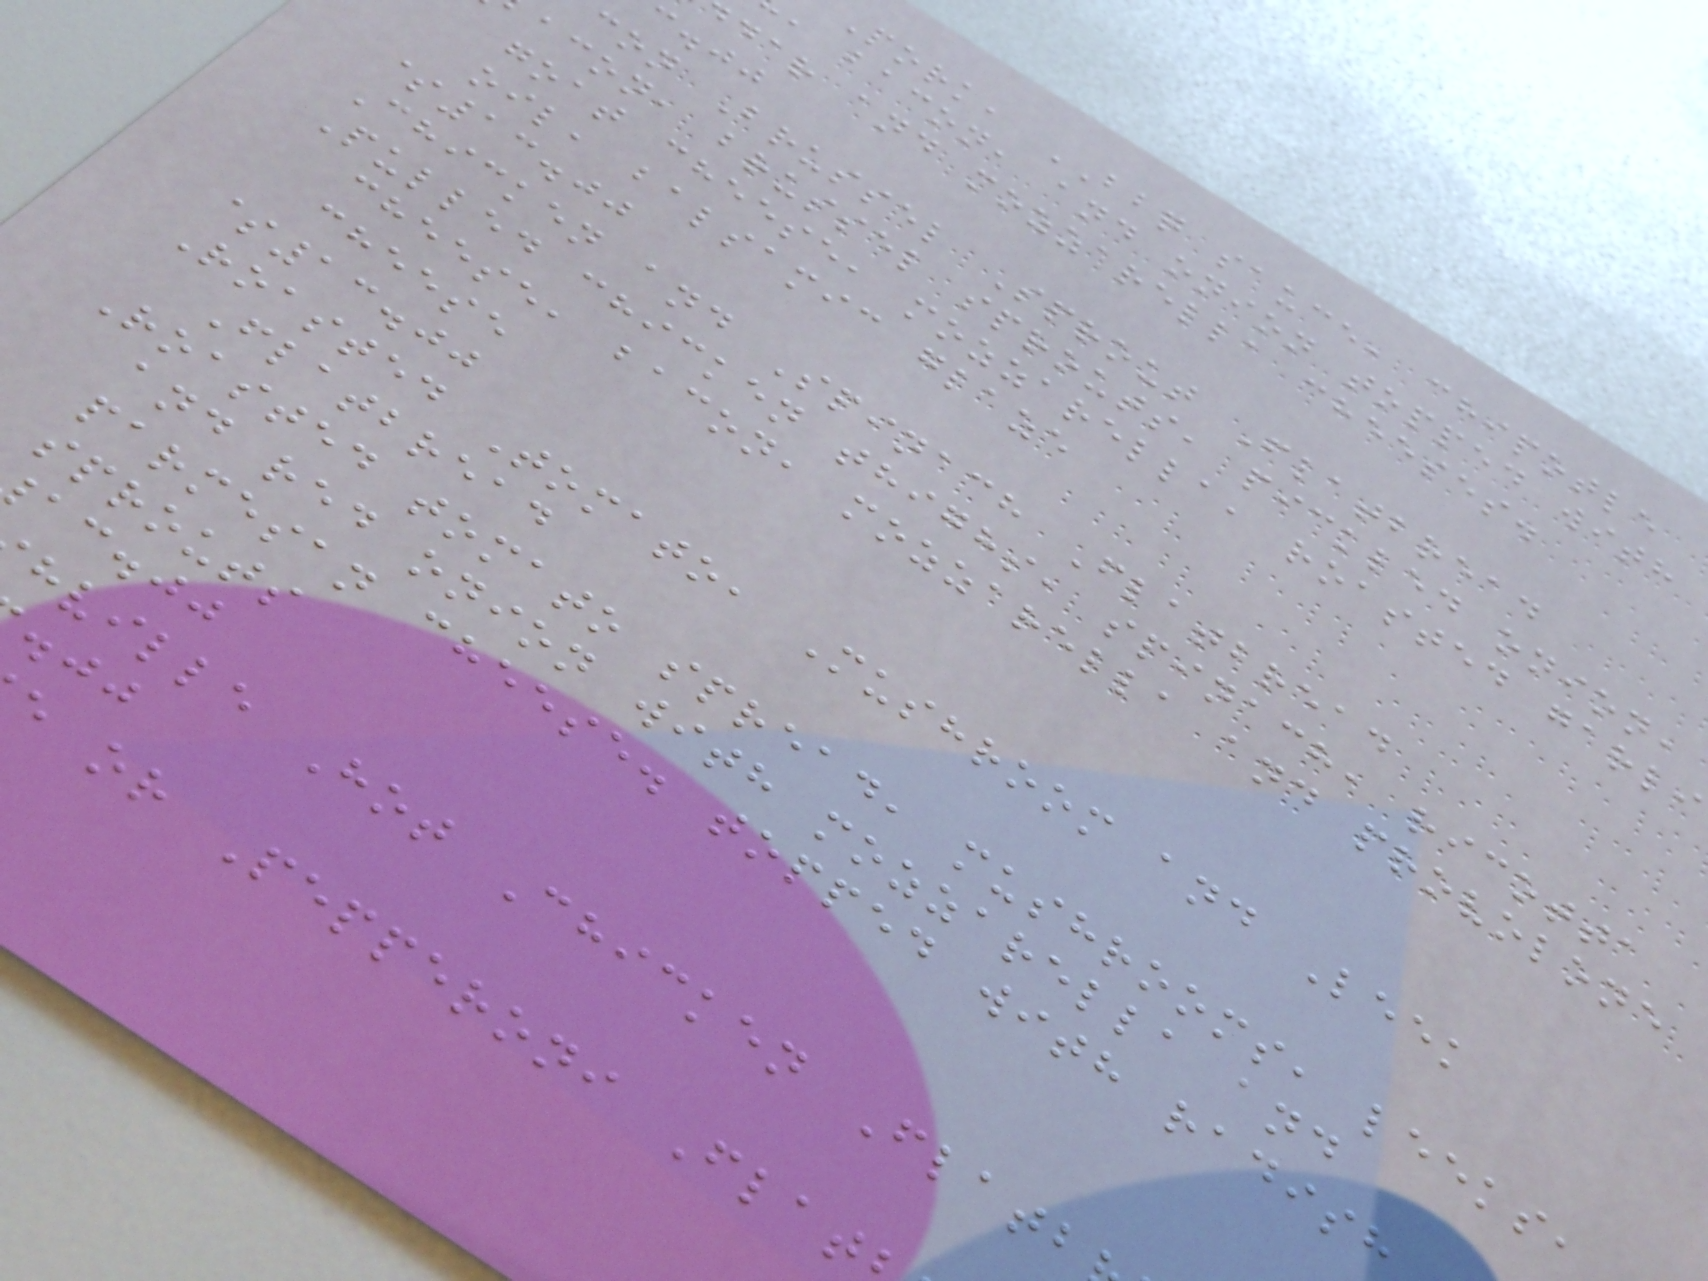Pork, BBQ sauce, chipotle
, bacon, and onion topped with
dar and mozzarella cheeses.
c.jj
con Brussel Sprout Flatbread
acon, brussel sprouts, pickled onion,
goat cheese, mozzarella, roasted garli
oil, balsamic glaze
$13.00
Chicken and Spinach Flatbread
Pulled chicken thighs, spinach, ricotta
cheese, bacon, mozzarella and provolone
cheese
$13.00
Roasted Tomato, Mushroom and Leek
Flatbread
Roasted tomato spread, mushrooms, leeks,
and red onion with mozzarella and
parmesan cheese. topped with radish
sprouts
ac.jj
hville Hot Chicken Flatb
e or Pepperoni Flat
